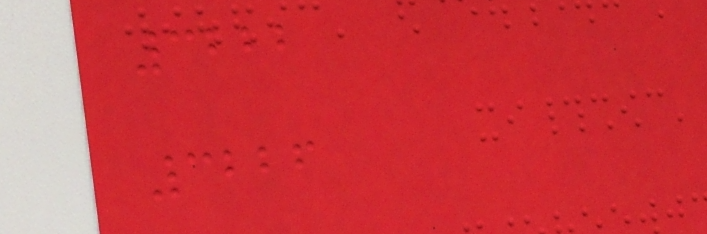3222
3226
